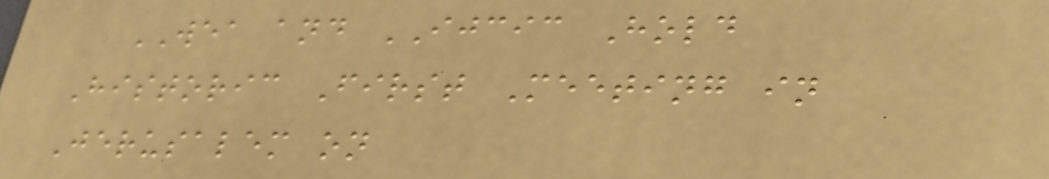WEA and IJCIC Hold
Historic First Meeting in
Jerusalem on
